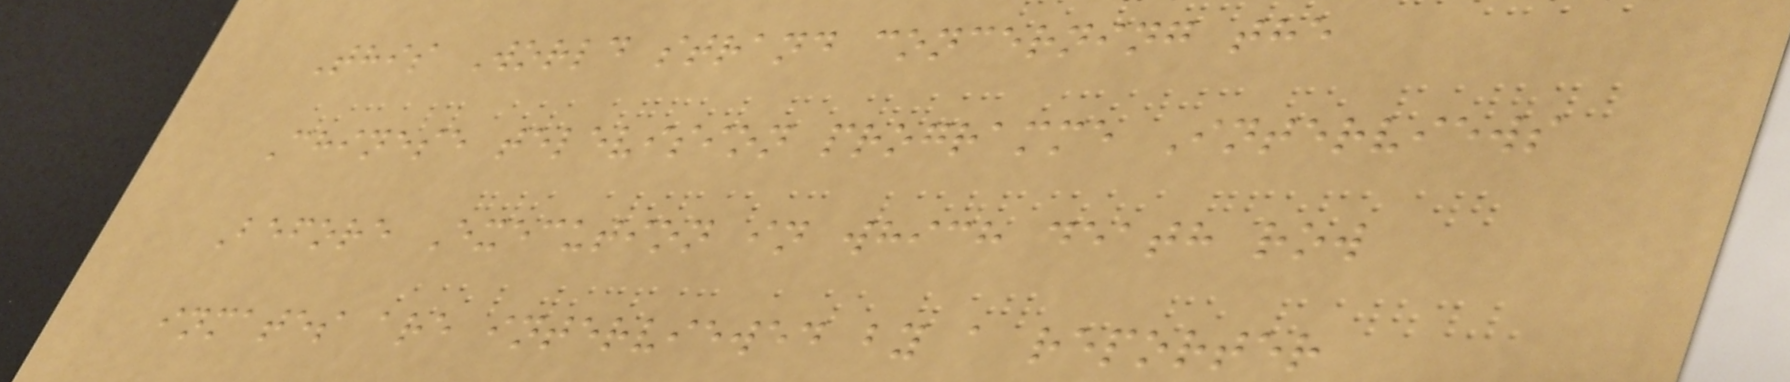This World strand concerning the
Chinese television programme Interviews
Before Execution in which death row
inmates are interviewed by a reporter
